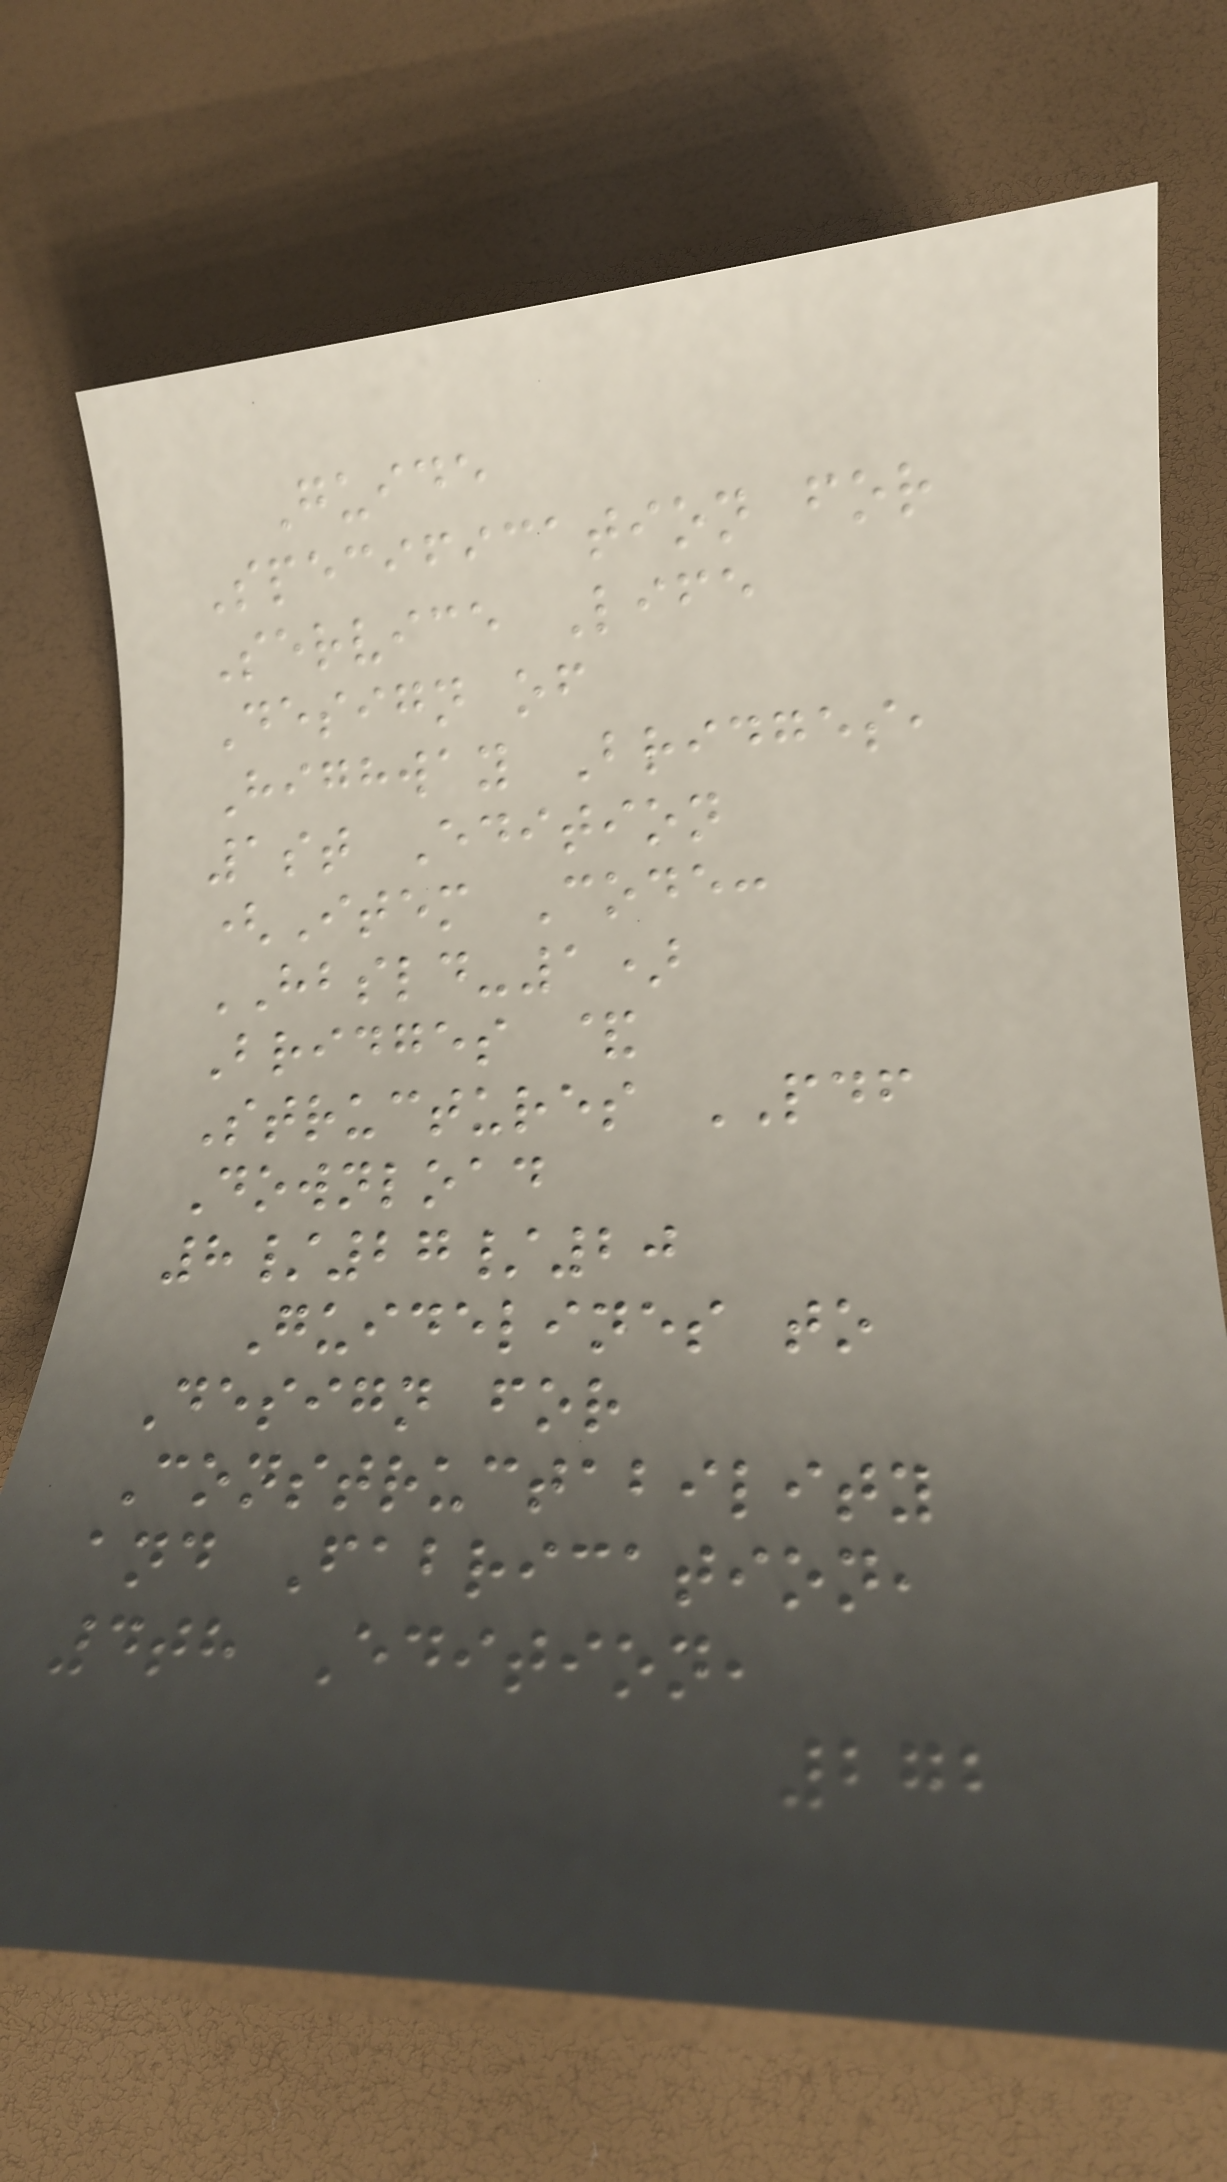Guide
Specification for
Service Life
Design of
Highway Bridges,
1st Edition
(Item Code:
HBSLD-1)
Bridges &
Structures PDF
Download
8/27/20
Guidelines to
Design for
Constructability
and Fabrication,
4th Edition,
272
